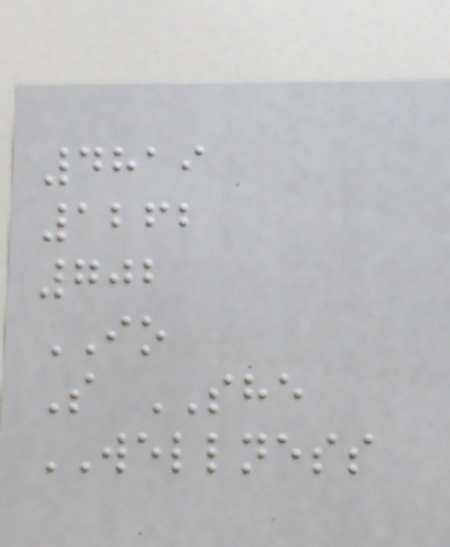4819
1262
702
IO
S SHE
WELLNESS
